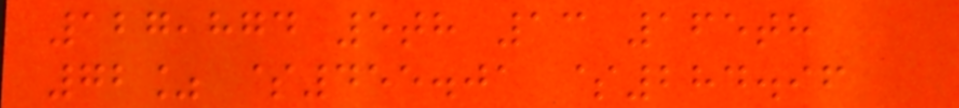127,874 5th 13 165th
72% $455.01 $284.96
